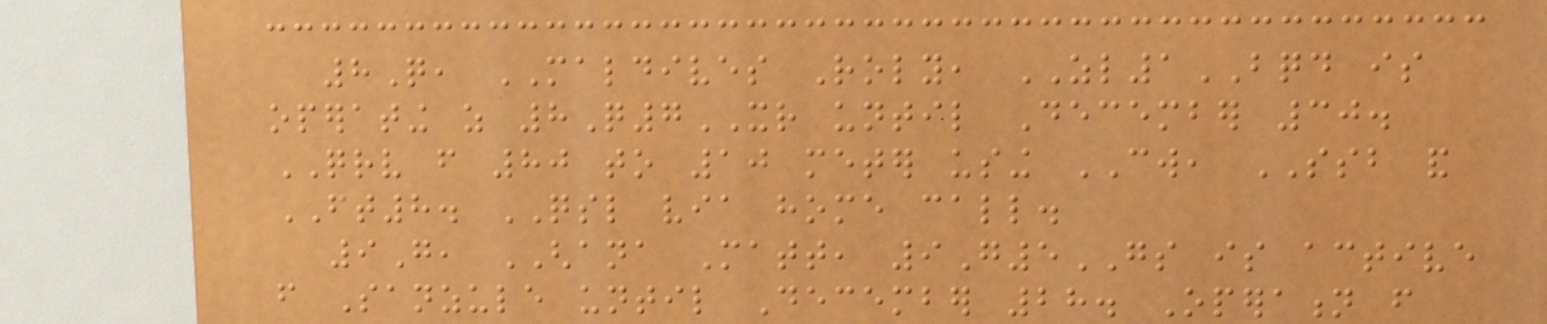8Q, MALDIVES Roly, ZL1BQD is
operating as 8Q7XR until December 30.
QRV from 80 to 10 meter using CW, SSB and
FT8. QSL via home call.
9G, GHANA Matt, 9G5GS is active
from Sanzule until December 28. Operation from
